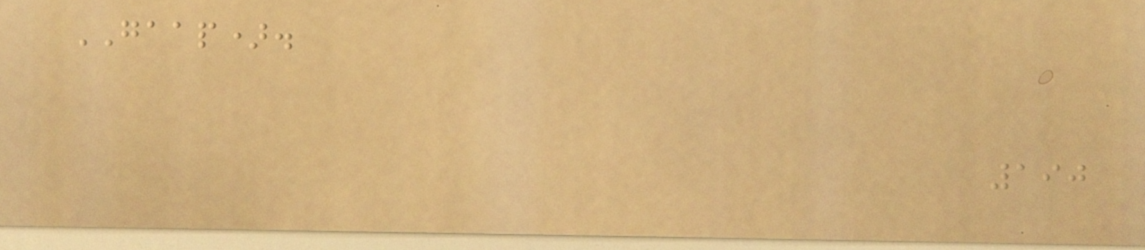GAAP).
190
